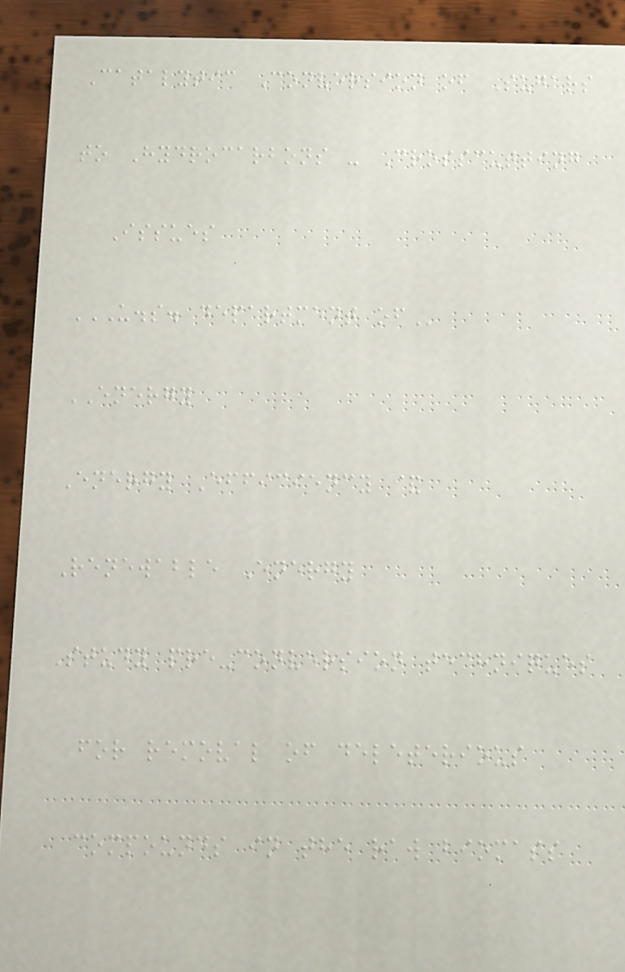Catalytic Conversion of Sugars
to Hydrocarbons - Crosscutting
Issues
U.S. DEPARTMENT OF
ENERGY
Energy Efficiency &
Renewable Energy
Study pre-conversion techniques
for removal of deleterious
compounds in the raw biomass
